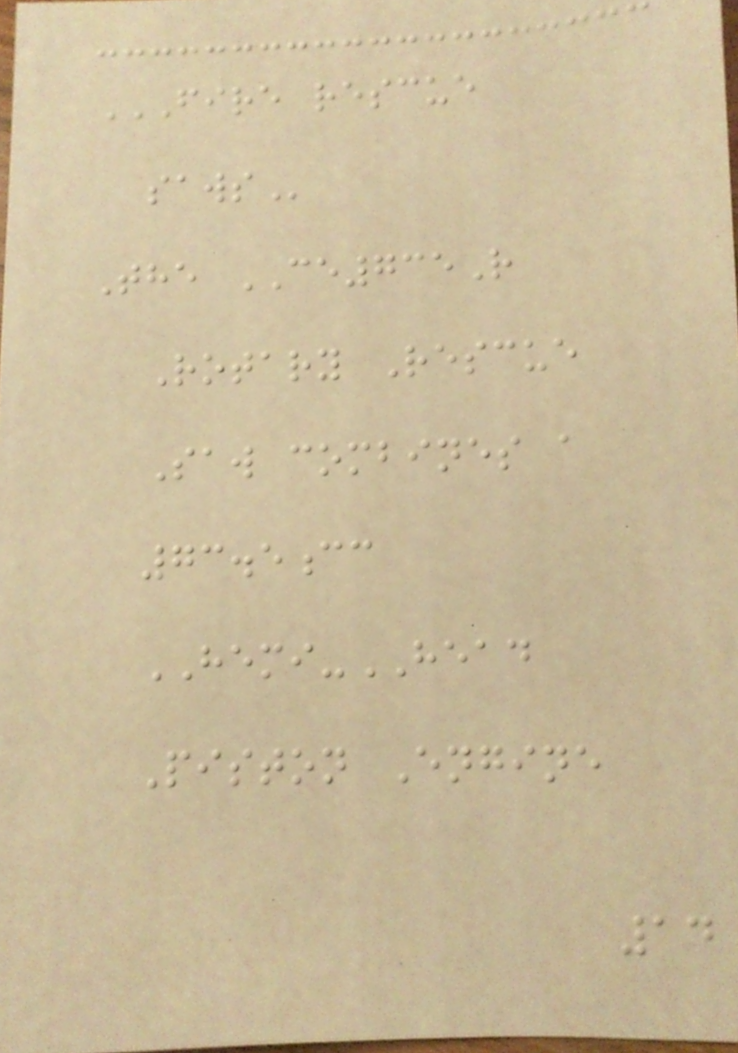FIRE RESCUE
SAWS
The CE735R
Rotary Rescue
Saw combines a
73.5cc
HEMI-HEAD
Piston Engine
14
